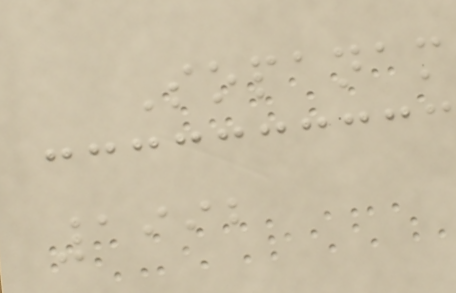Sopanam
1992
